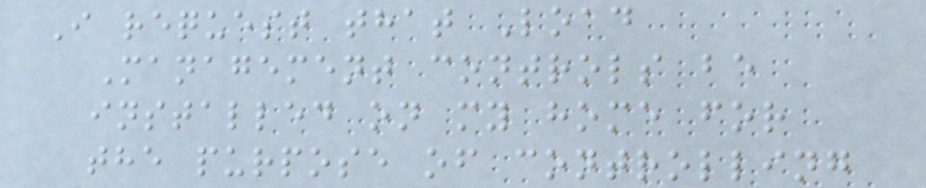I request that Load
Management controls be
installed on my home for
the purpose of controlling
